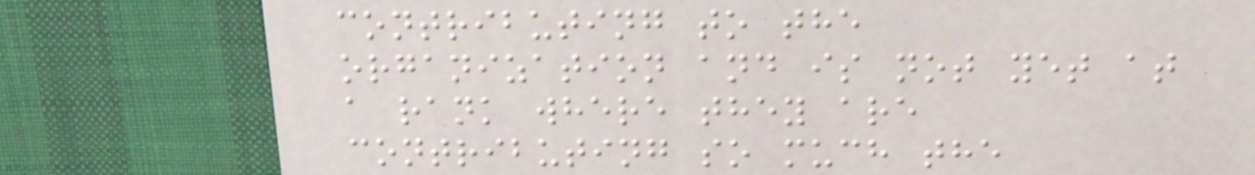contributing to the
organization and is not yet at
a rank where they are
contributing so much the
